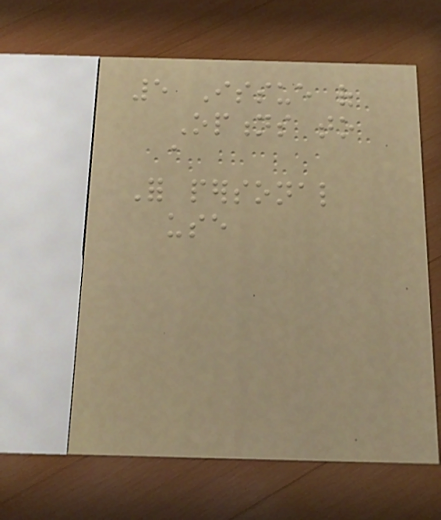5 Issue of
Options to
a
For personal
use
